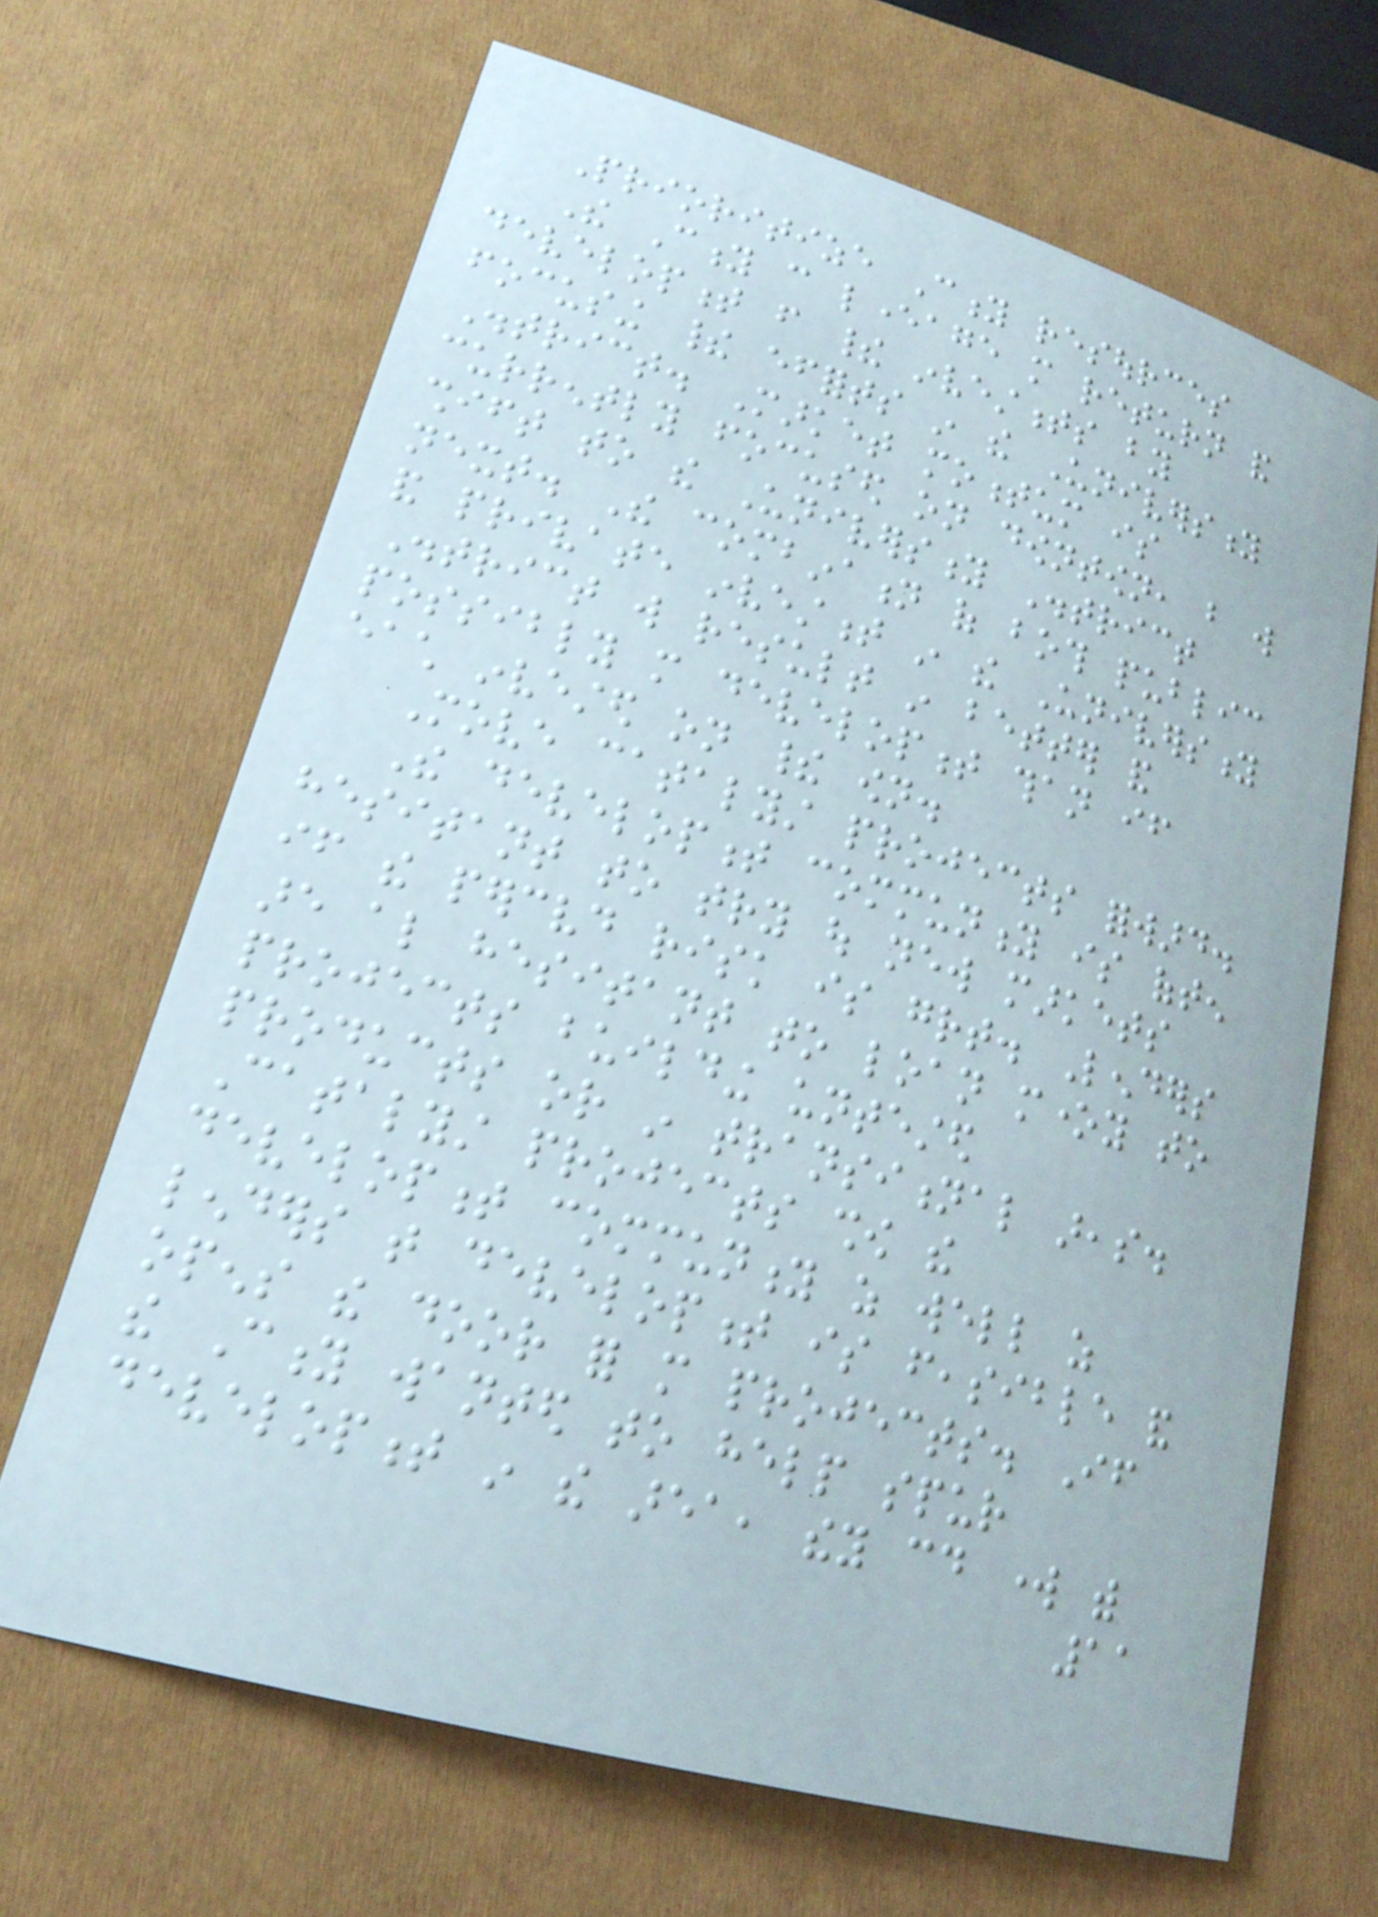Prioritize City resources
The City can leverage more return and
development from their investments by
focusing their efforts in the University
District. Market momentum is
currently focused on downtown, but will
shift to the University District
next. The combination of both public
and private investment in the University
District will result in better and
possibly more development than if
each invested on their own.
Move catalyst projects forward.
The development community is often
hesitant to try out new markets
if the perceived risk is great. Lenders
are also hesitant to loan money to
projects building untested
products or in transitional areas.
Catalyst projects show the
development community as well as
lenders that development is feasible and
opens the door for more projects. If
the City wanted to help spur
development in the area, they could work with
11
